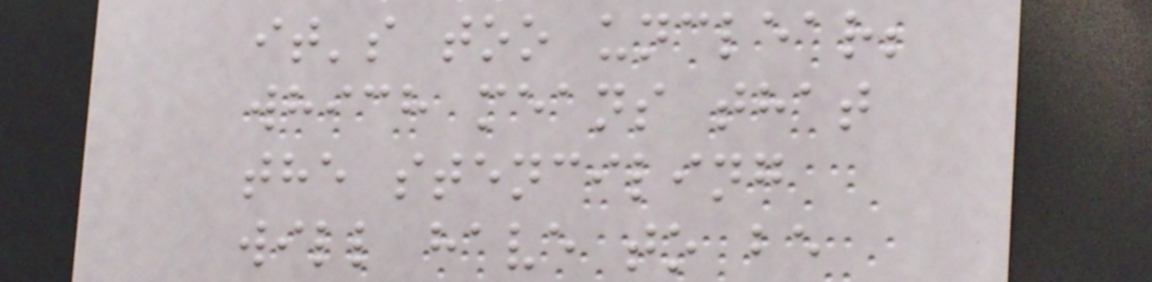it's too unclear;
which means that
the stenciling
will have to be
